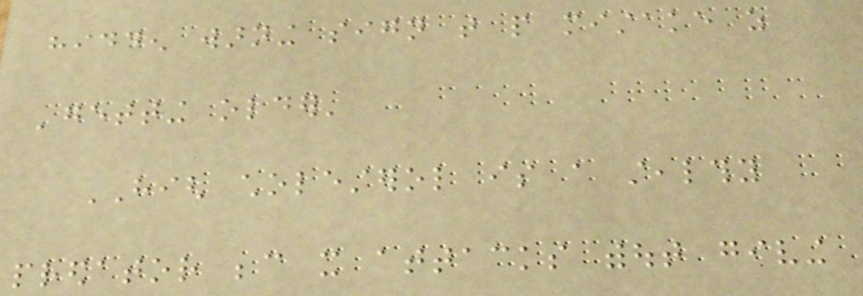hidden warning sign that people mistake as
'getting older'
HIGH cholesterol is a stealthy
predator because it attacks without giving
